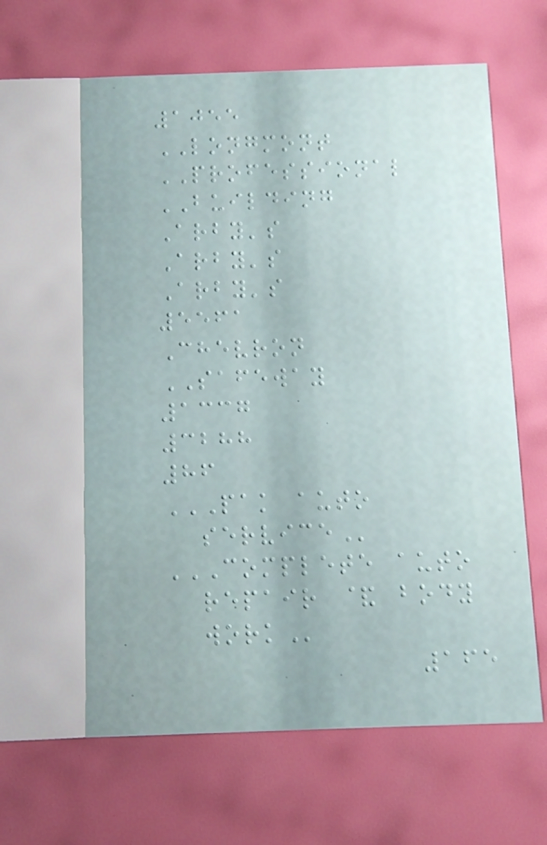1055
LONGMONT
PROFESSIONAL
BUILDING
Arby's
Arby's
Arby's
5561
Chevron
SAFEWAY
1337
3288
86
PAK AUTO
SERVICE
COMPLETE AUTO
REPAIR & BODY
WORK
165
